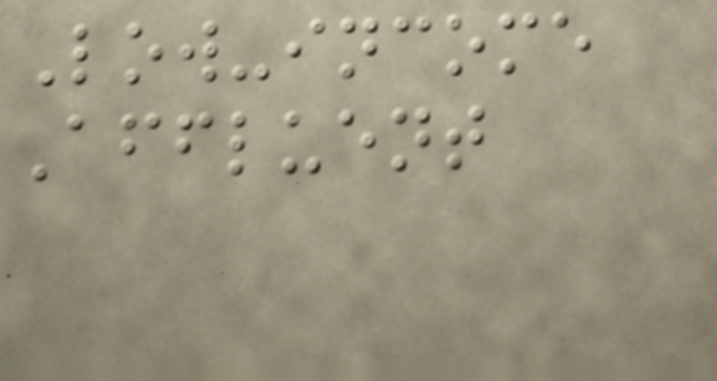Low-income
Affluent
